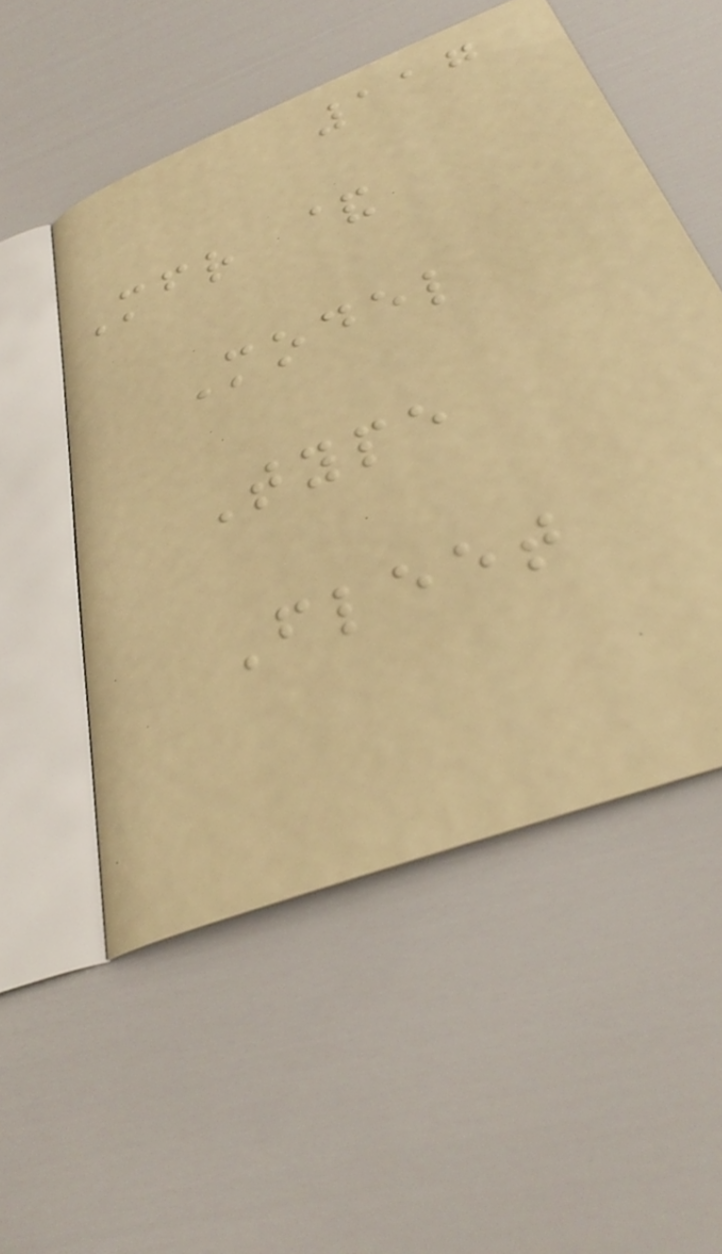117
Mfr &
Model
Type
Fleet
